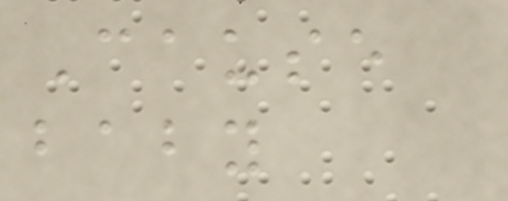Cause
baby
